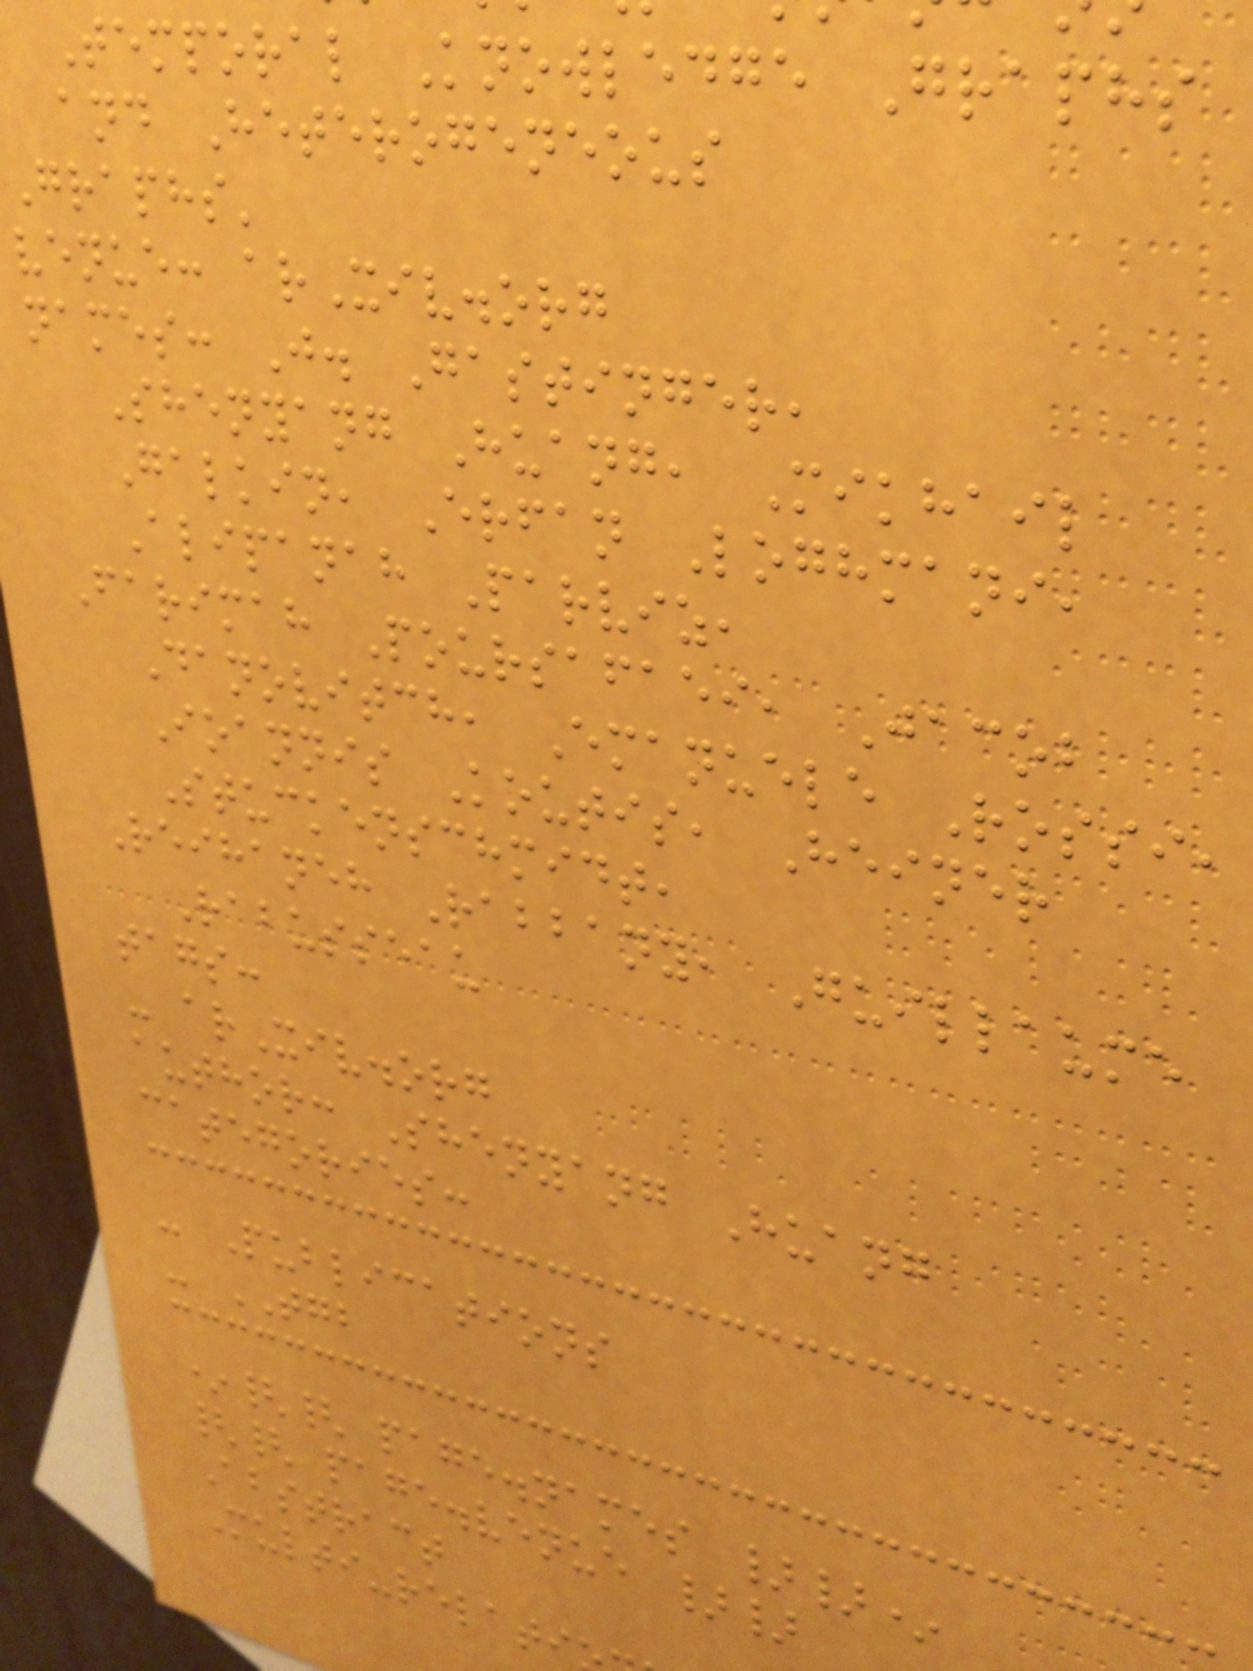Temporal Knowledge Graphs
and Heterogeneous
Graphs'
venue: arXiv.org
names: J. Gastinger,
Shenyang Huang, Mikhail
Galkin, Erfan Loghmani,
Alipanah Parviz,
Farimah Poursafaei, Jacob
Danovitch, Emanuele Rossi,
Ioannis Koutis, Heiner
Stuckenschmidt,
Reihaneh Rabbany, Guillaume
Rabusseau
tags:
- arXiv.org
author: Shenyang Huang
categories:
- Publications
- TGB
*{{ page.names }}*
{{ page.venue }}
Abstract
Multi-relati
